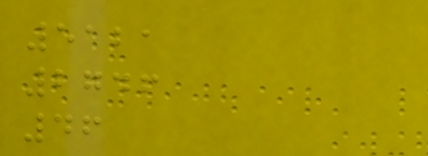5121
2746
46
